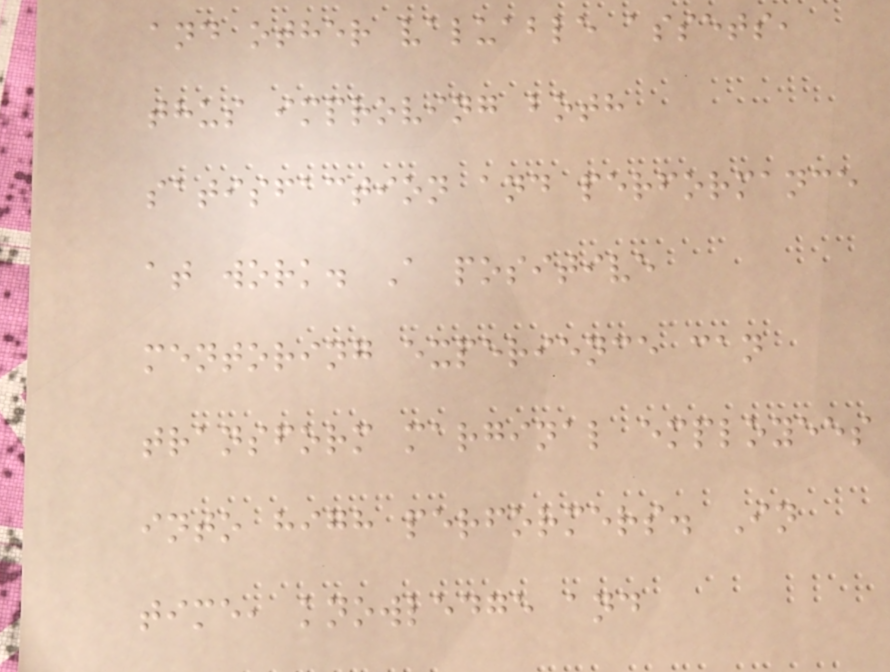and other valuable assets,
thus improving both
satisfaction and performance
at work. A positive
mentoring experience can
transform marginal employees
into high performers. In
time, knowledge and
